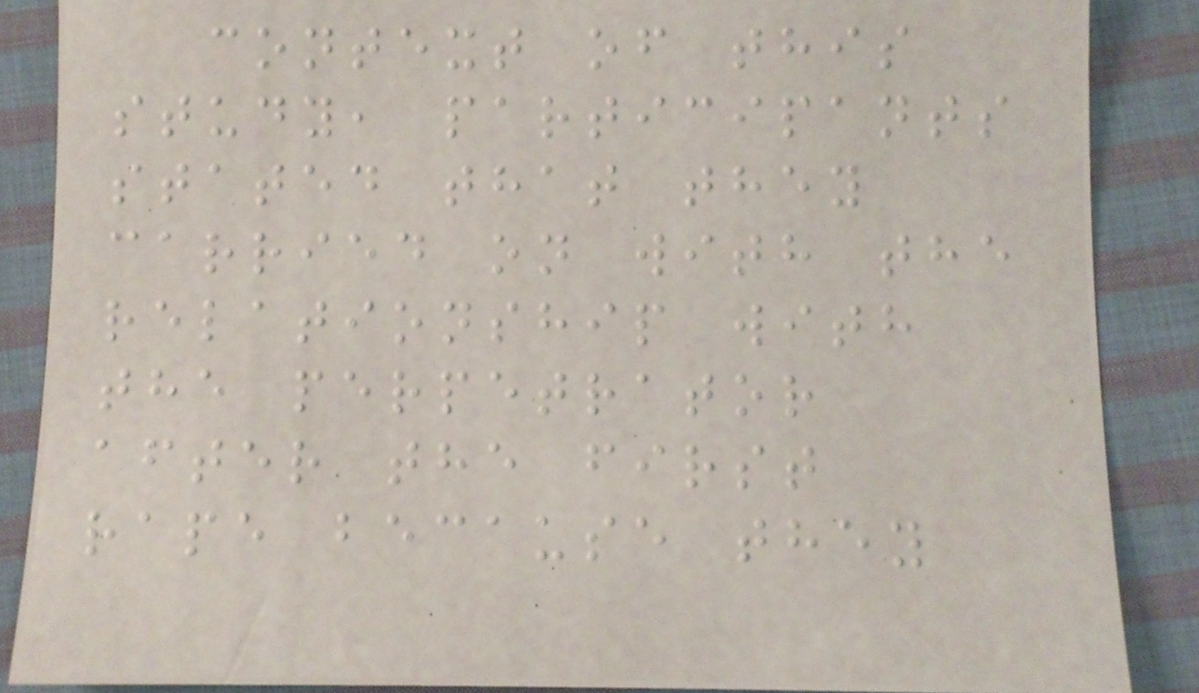context of this
study, participants
stated that they
carried on with the
relationship with
the perpetrator
after the first
rape because they
